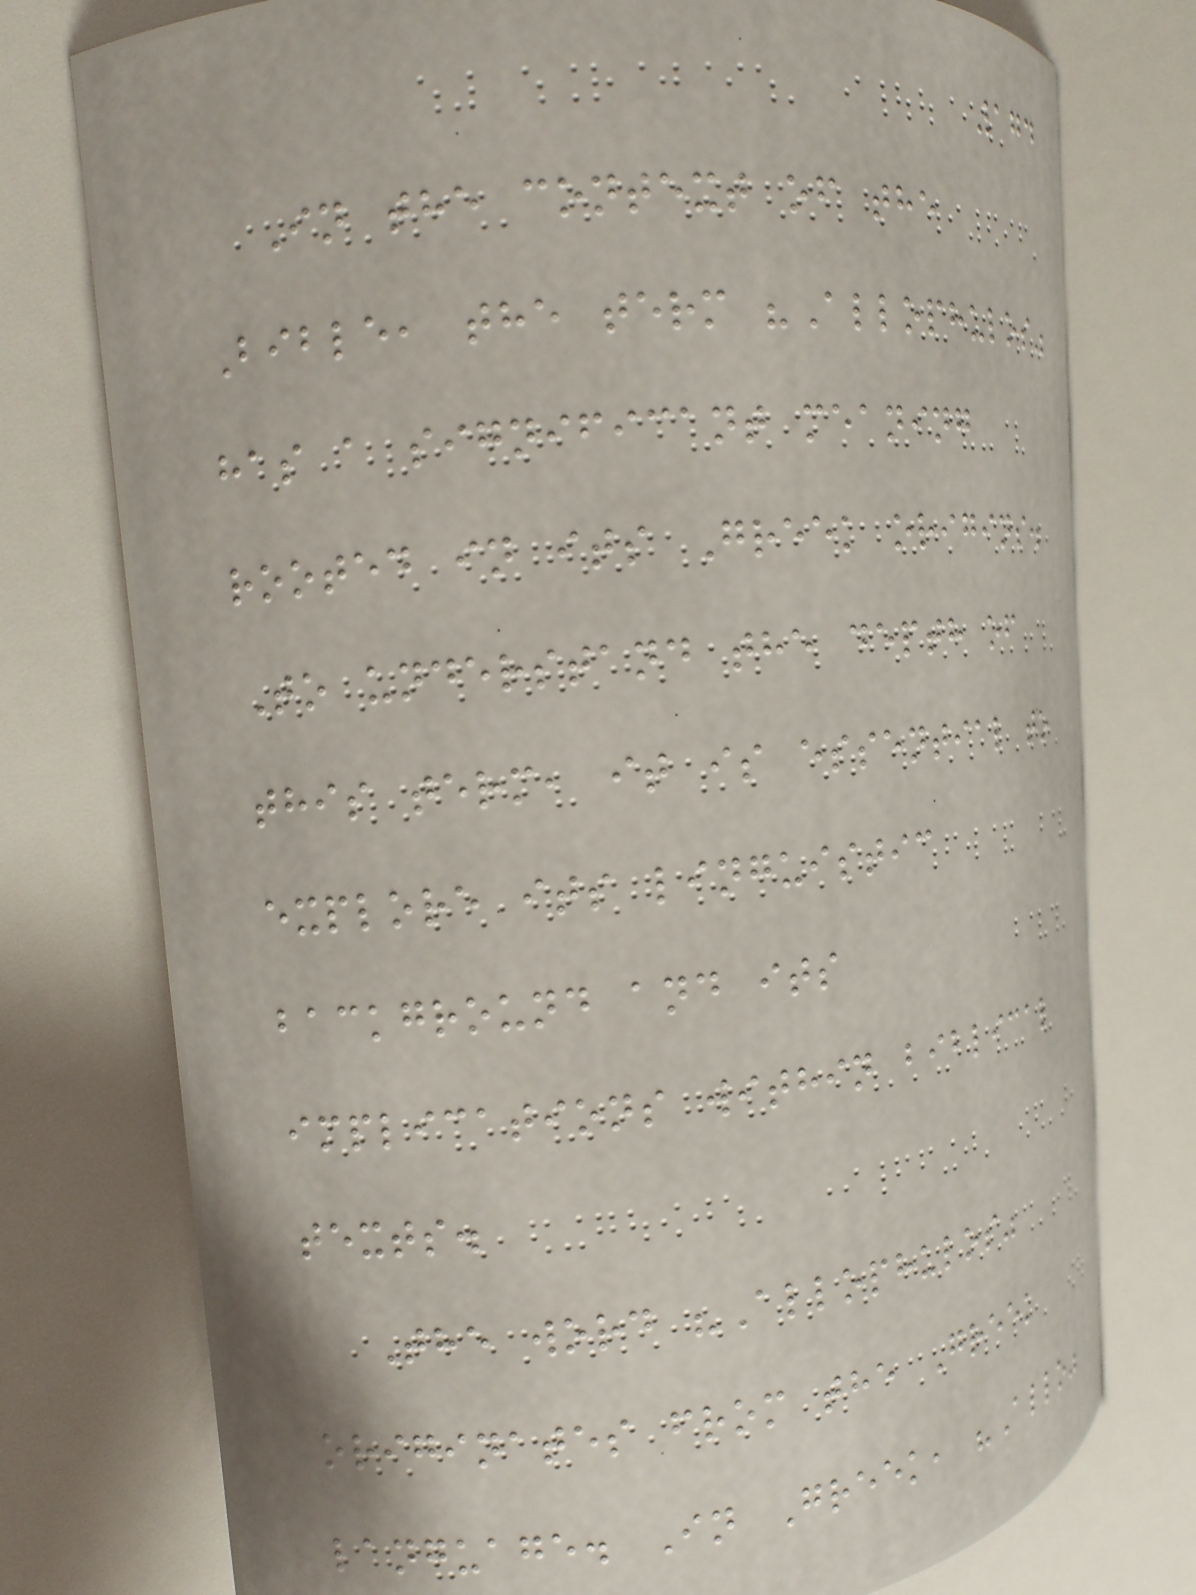174
In the context of the
Bible, the term "Allophulos"
has a significant meaning
rooted in its Greek origins.
To understand the depth of
this term, it is essential to
explore its linguistic
background and its
implications within biblical
texts.
The word "Allophulos"
originates from the Greek
language. In Greek, "Allo"
